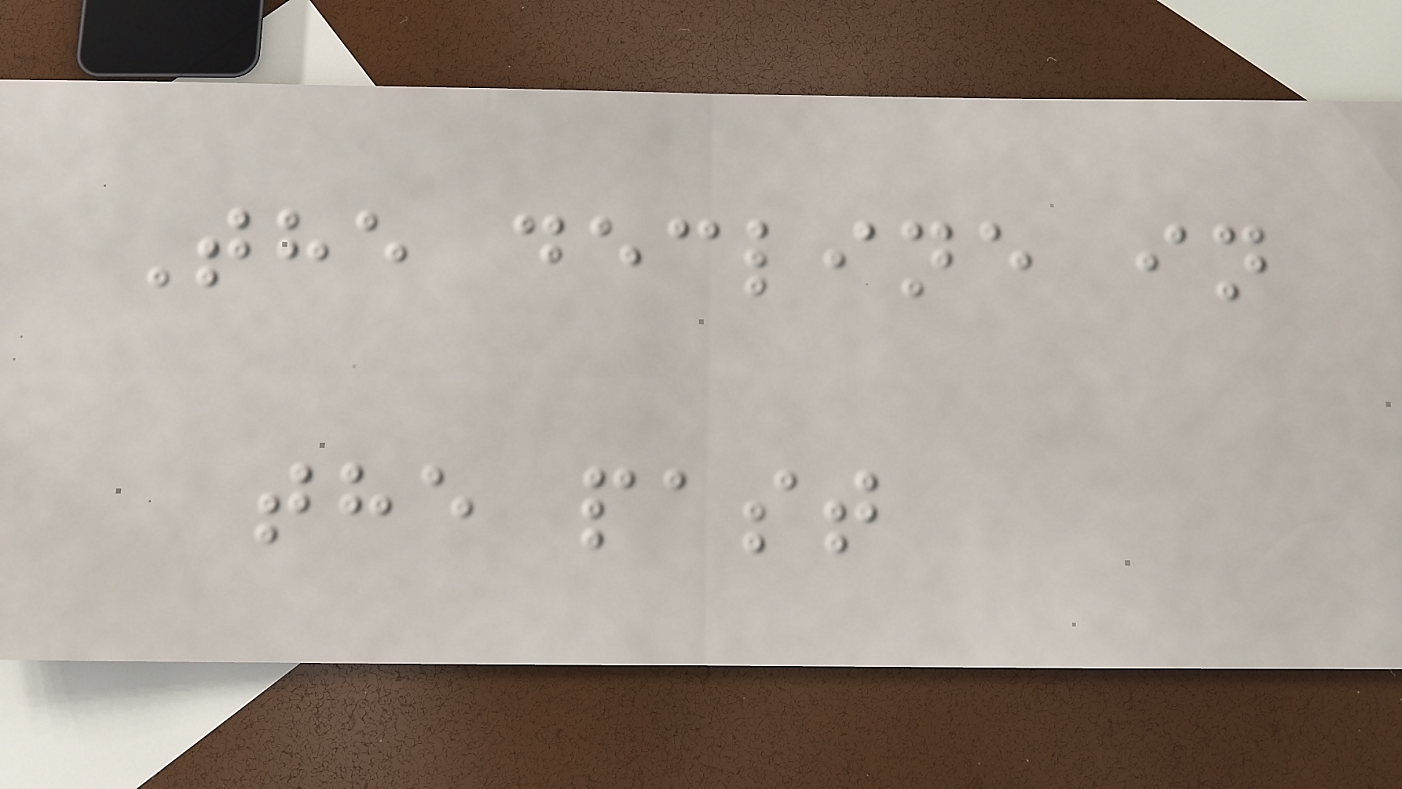The decline in
the past
